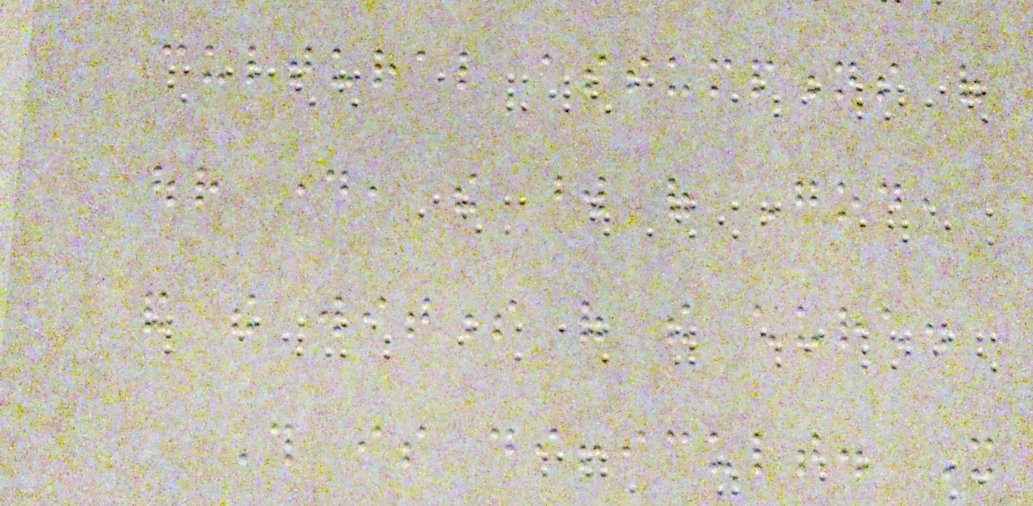cultural assumptions of
our day, the word of God,
and the witness of the church.
This is difficult. It
